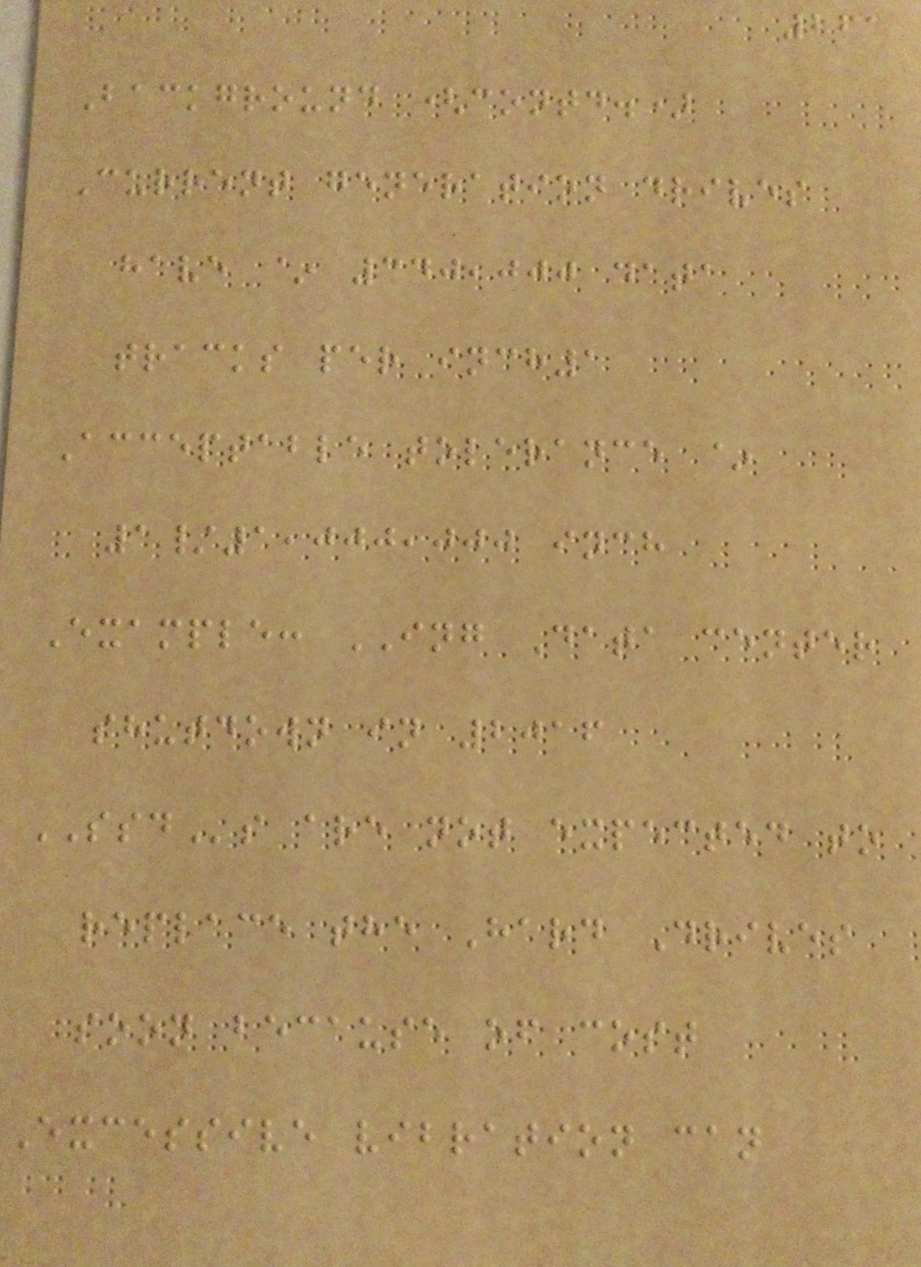261
Background (contd.)
Current generation drives
have ~ 340,000 data
tracks per inch1
Acceptable tolerance ~
1/1,000,000 inch
Example: ING Data center
shutdown in 2016
SSDs are not expected to
replace the Hard Drives
soon because of cost
Excessive vibration can
